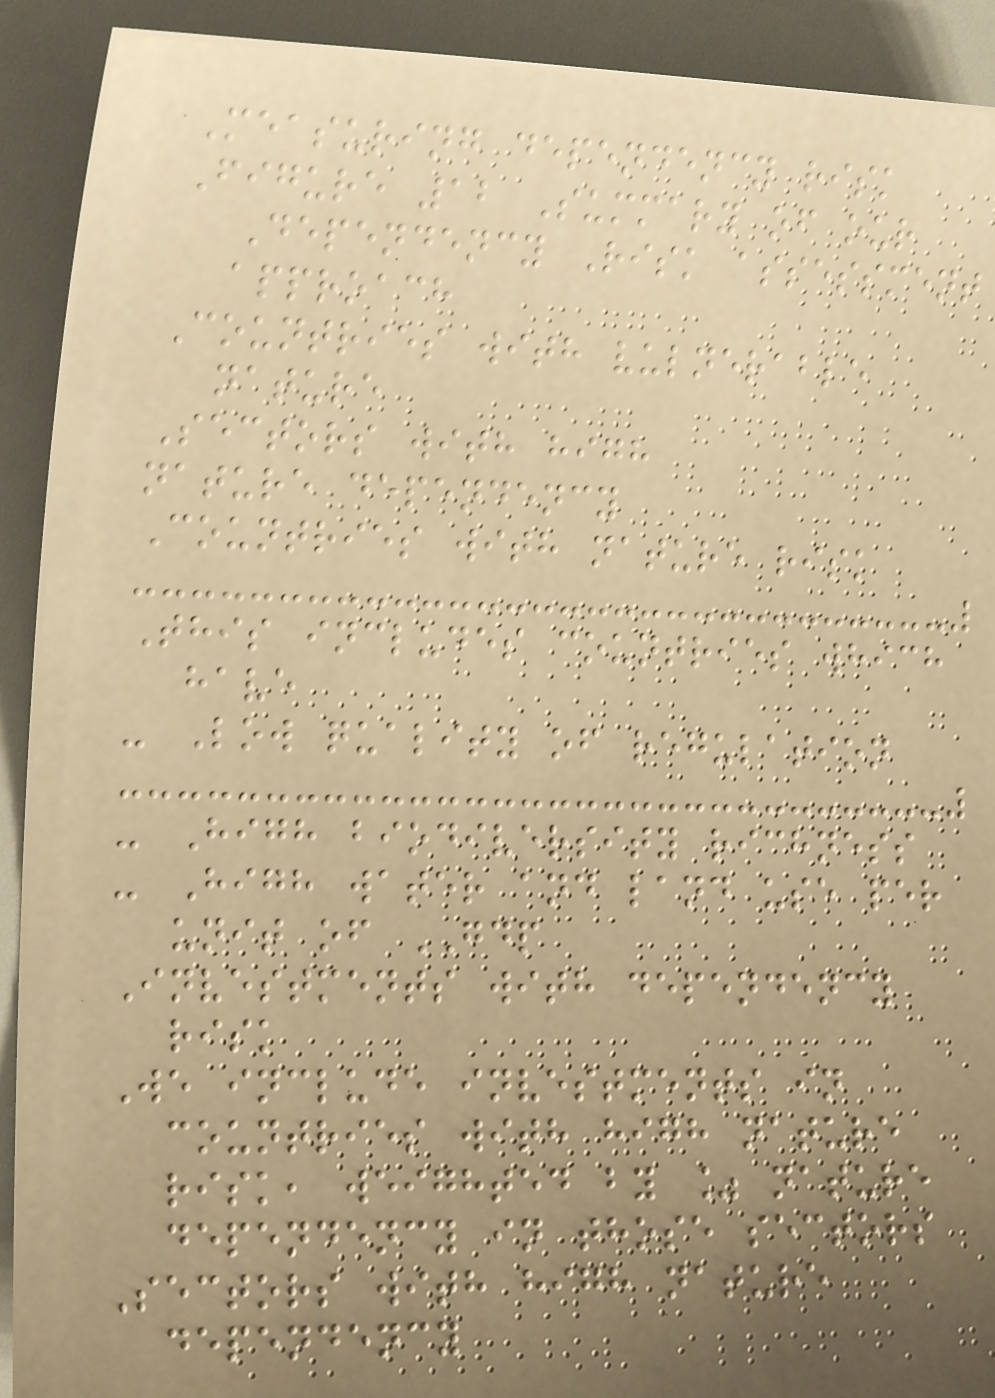Measuring dependency risk
Figure 12 Summary of our
Dependency Risk assessment
approach
Countries with vulnerable
nature
Sectors with high
nature dependency
Countries with nature risk
This includes countries which
have
- Low quality of regulation
- High biodiversity richness
- High water and land use per
unit of GDP
Investments with dependency
risk
We include investments in
countries with high nature
risk, weighted by % nature
dependency in those sectors
Sectors with high nature
dependency
